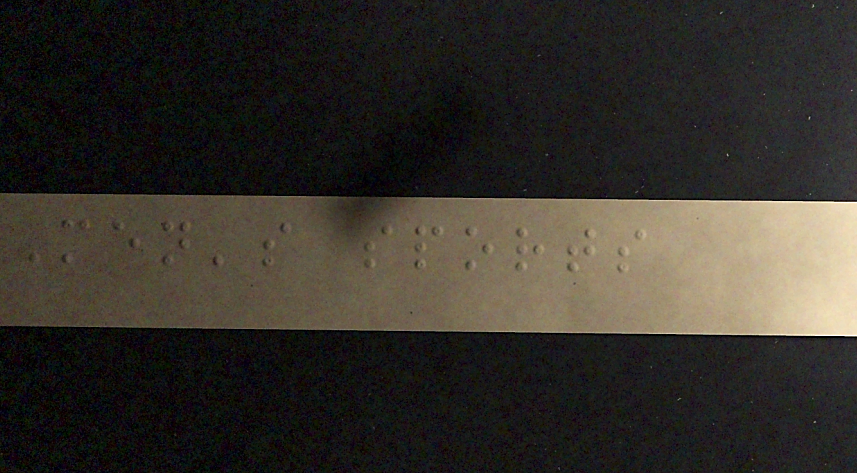Men's sports
